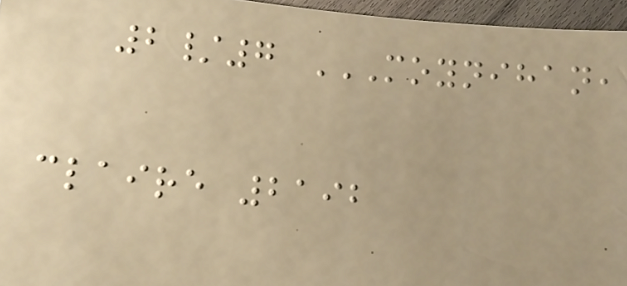2/7 MOYNIHAN,
CLAIRE 2192
